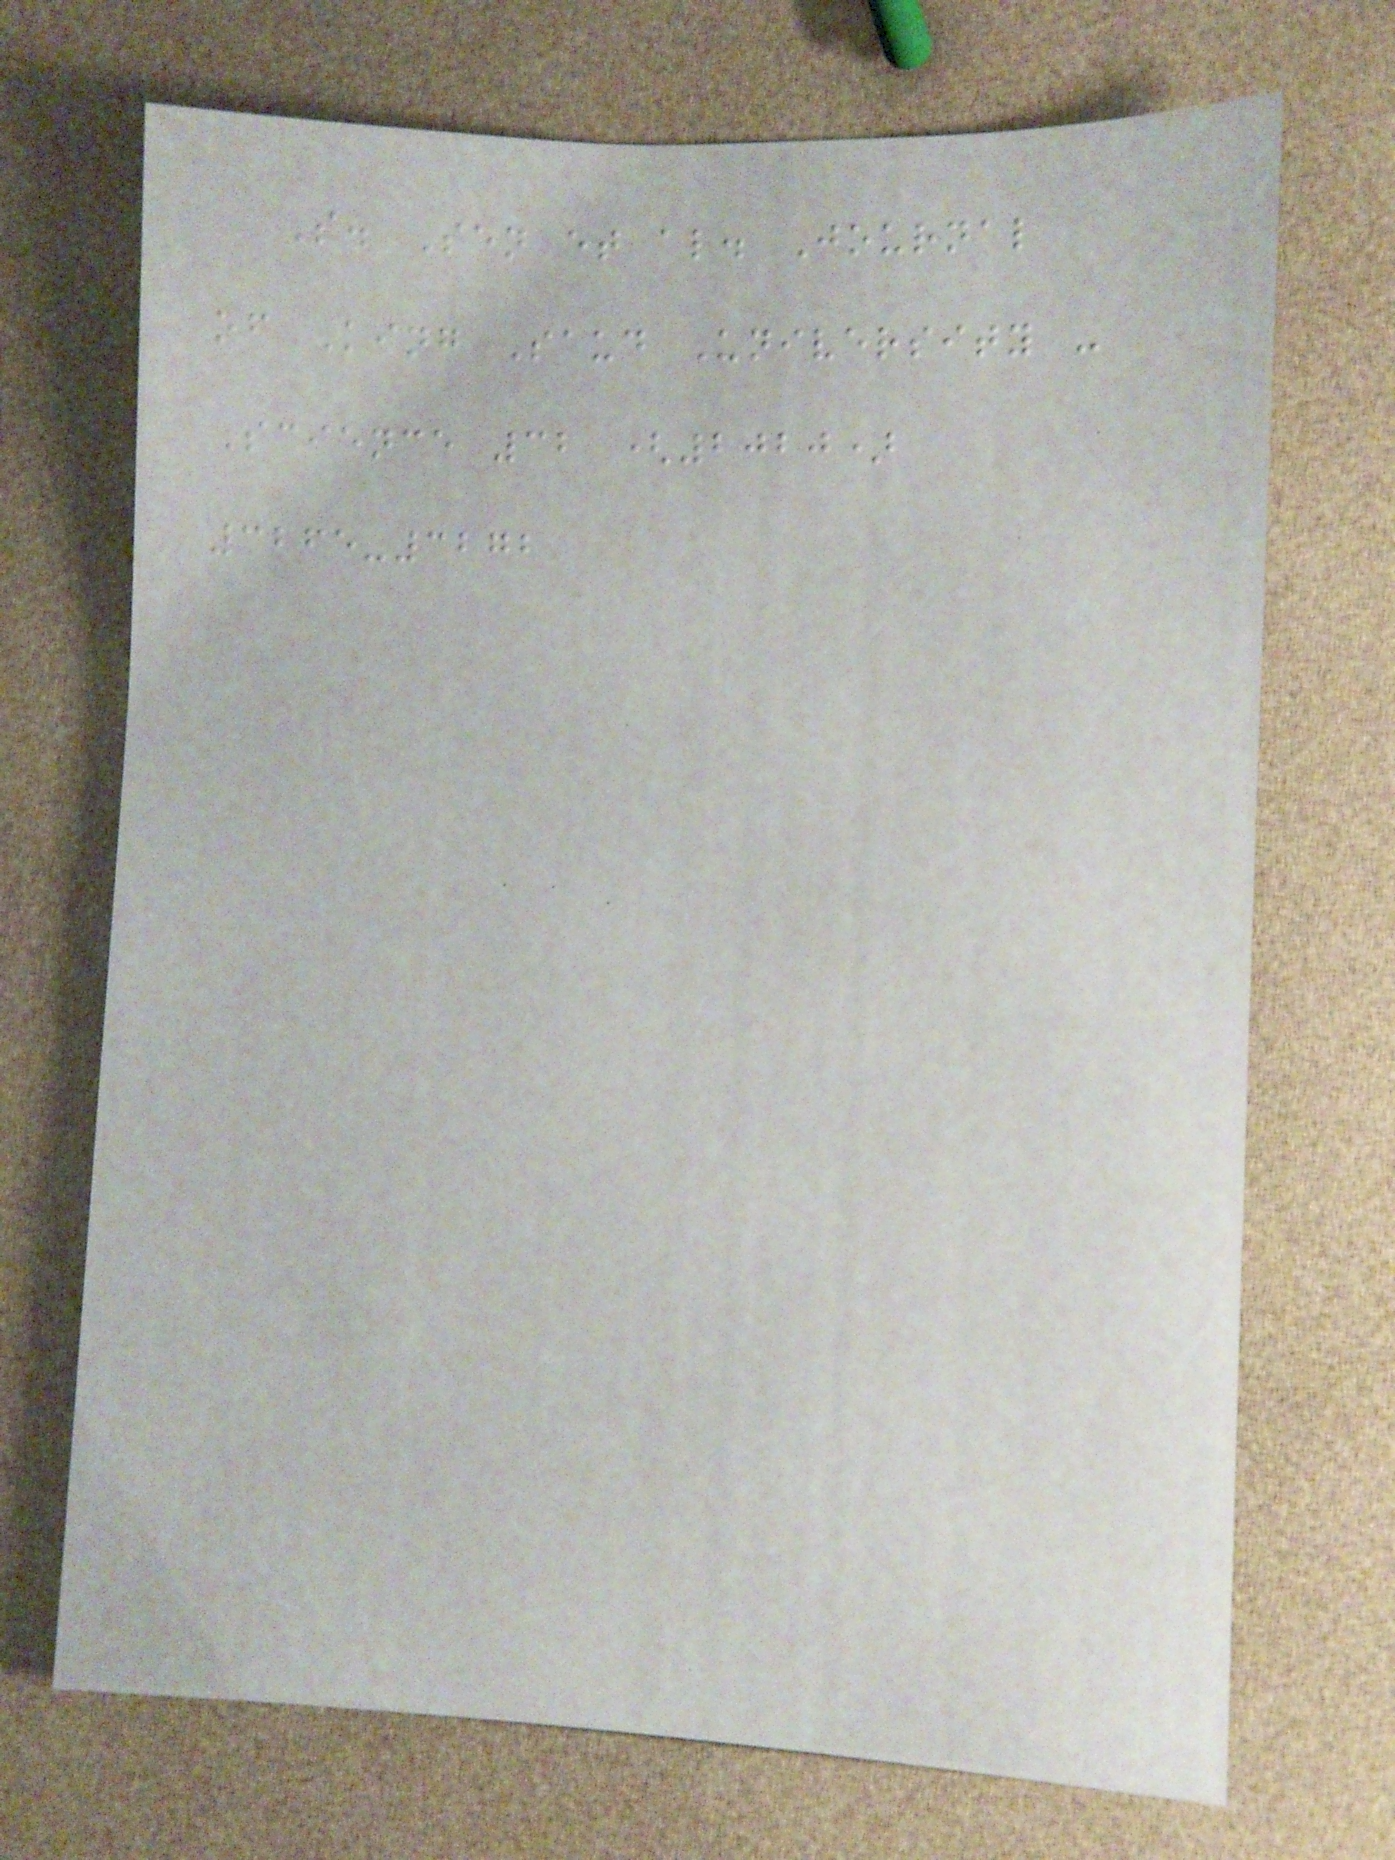S. Sen et al. Journal
of King Saud University -
Science 32 (2020)
3265-3272
